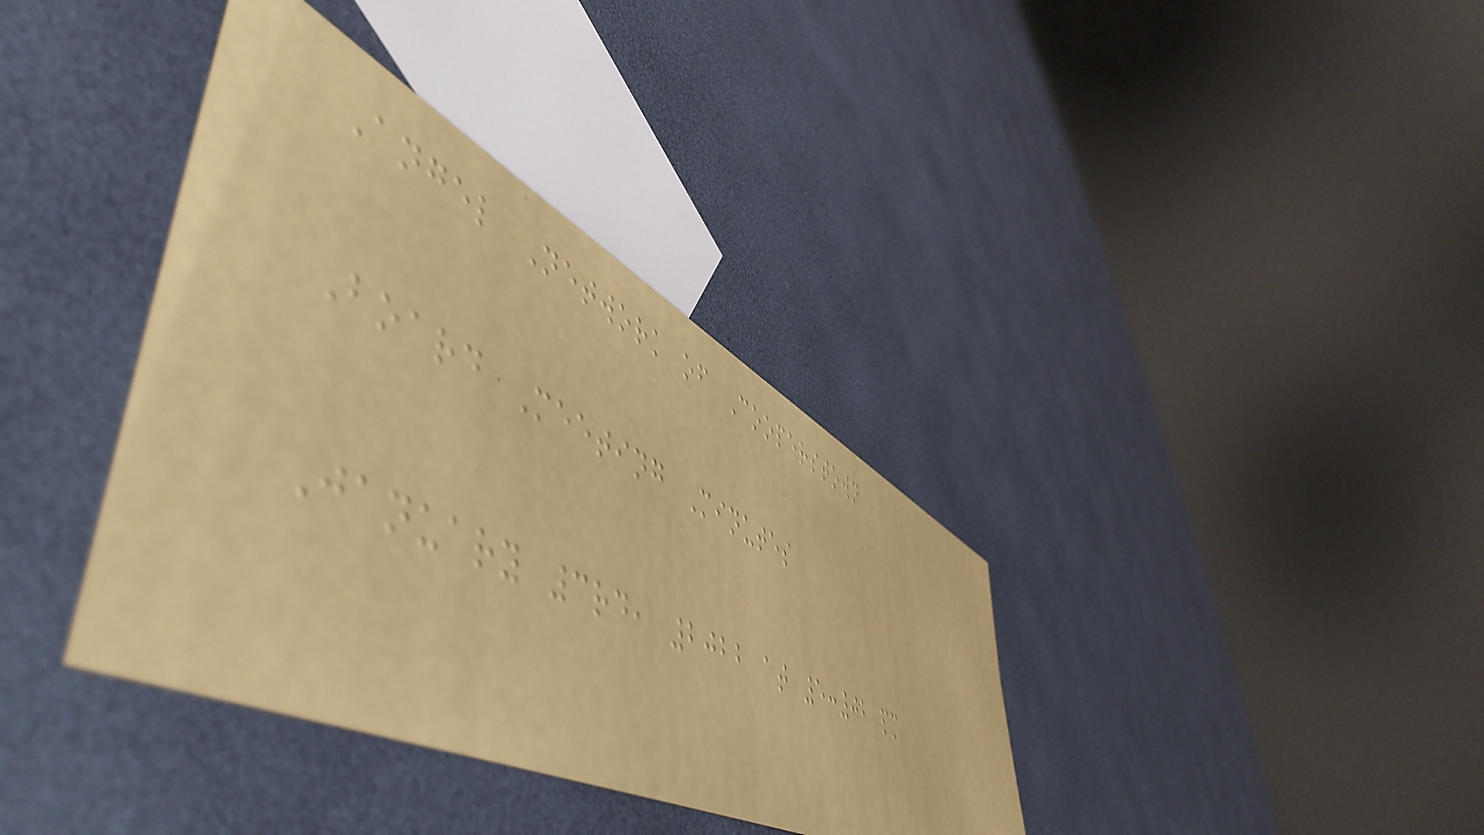Angel Network of Cooperstown
Board Meeting Minutes
January 3rd, 2022 at 5:02 pm
